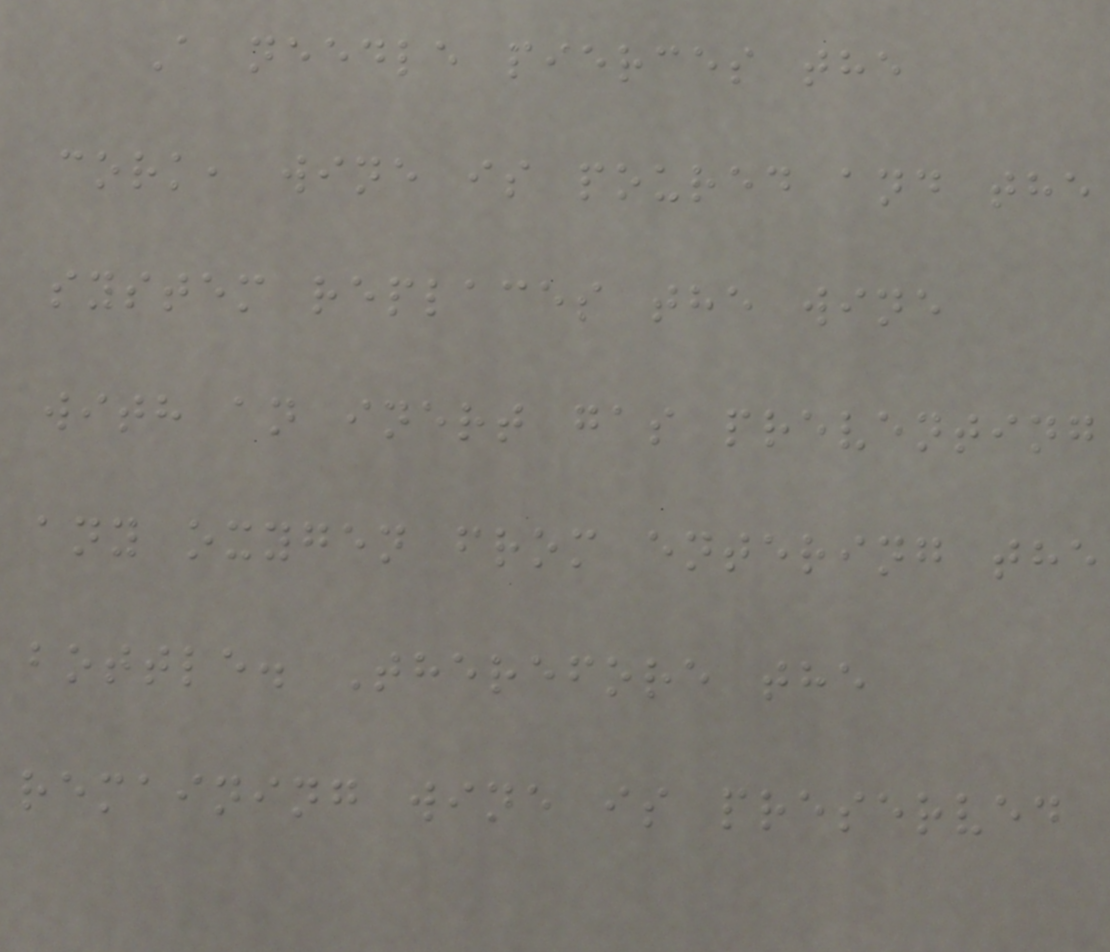A needle pierces the
cork, wine is poured and the
system replaces the wine
with an inert gas preventing
any oxygen from entering the
bottle. Therefore the
remaining wine is preserved
